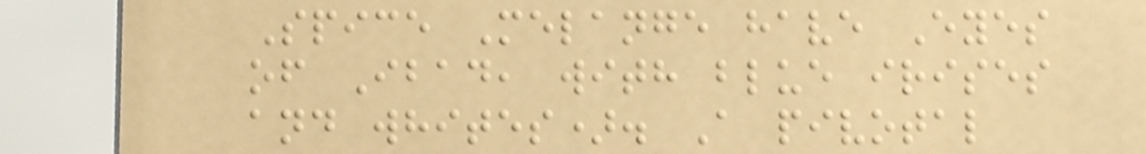Spice Melange have Eyes
of Ibad, with blue irises
and whites). A pivotal
